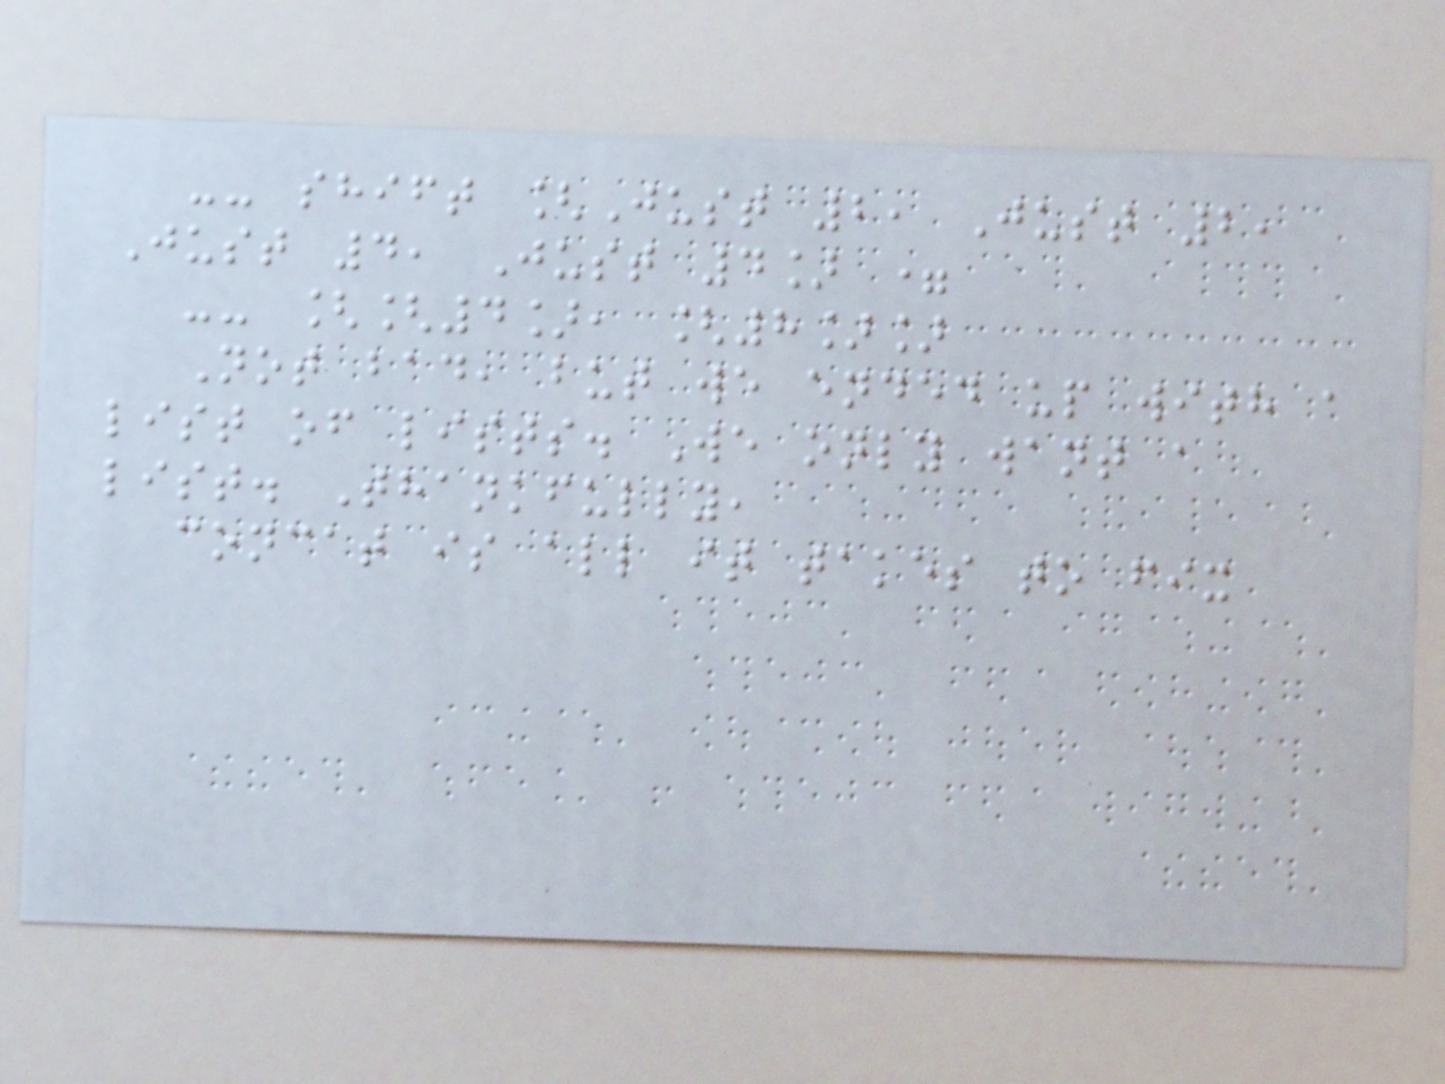-- shift [Just 2, Just 2,
Just 4, Just 4] =
-- [[4], [8]]
Not bad, but we ended up with a
list of lists. We only want a
list. Thankfully,
concat is all it takes to fix
